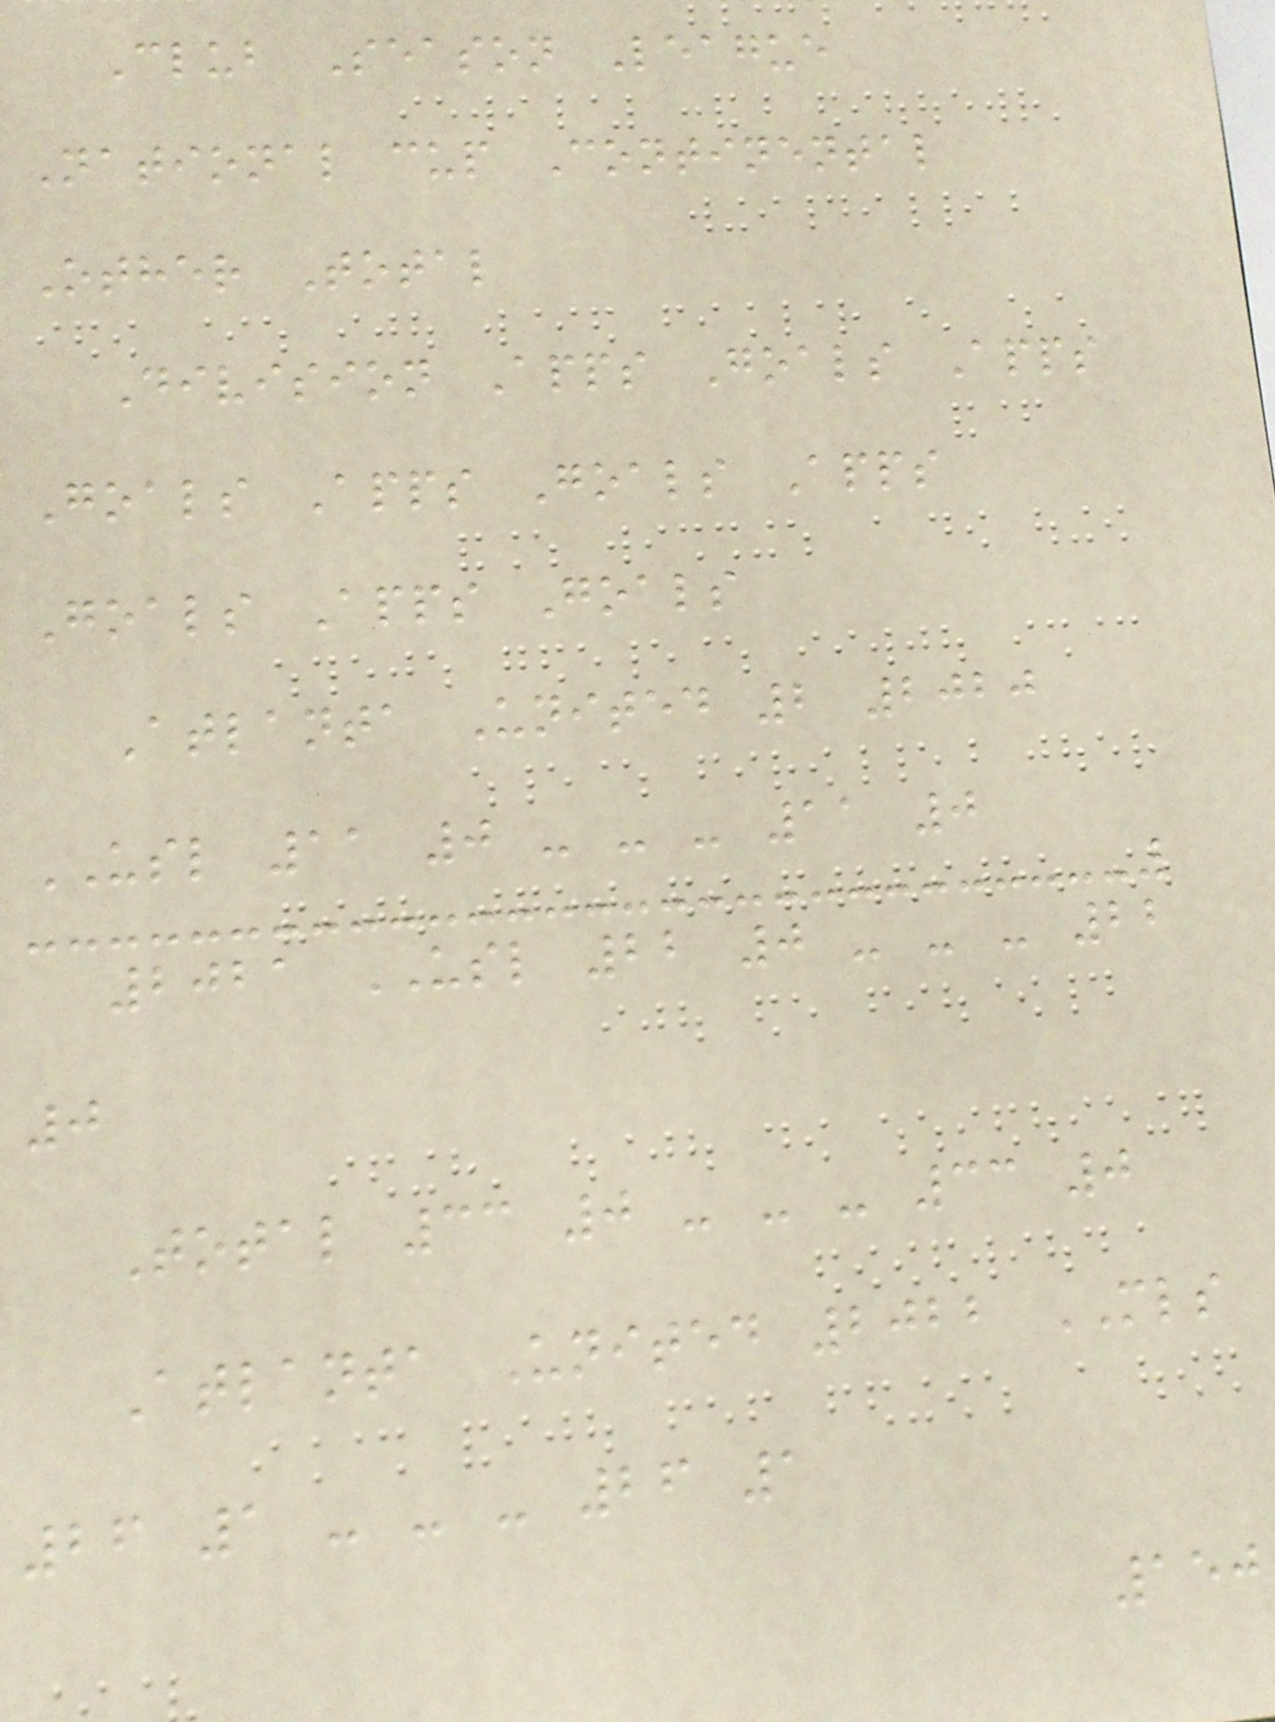Club Season League
National cup Continental
Other Total
Division Apps Goals Apps
Goals Apps Goals Apps
Goals Apps Goals
Atlanta United 2 2020
USL 11 0 - - - 11 0
2021 USL 22 0 - - - 22
0
Total 33 0 - - - 33 0
Atlanta United 2022 MLS
26 1 - - - 26 1
150
